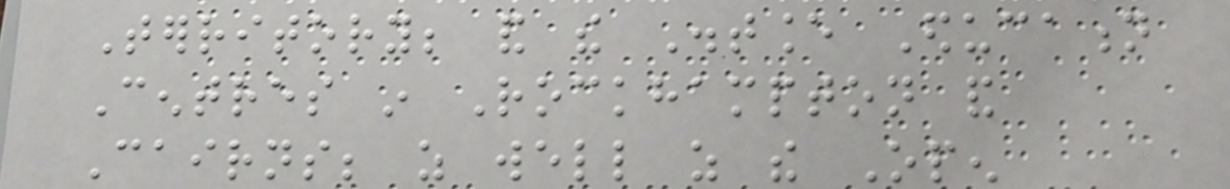Territory; and the Distance Education
Centres in Rockhampton and
Cairns; as well as the Open
